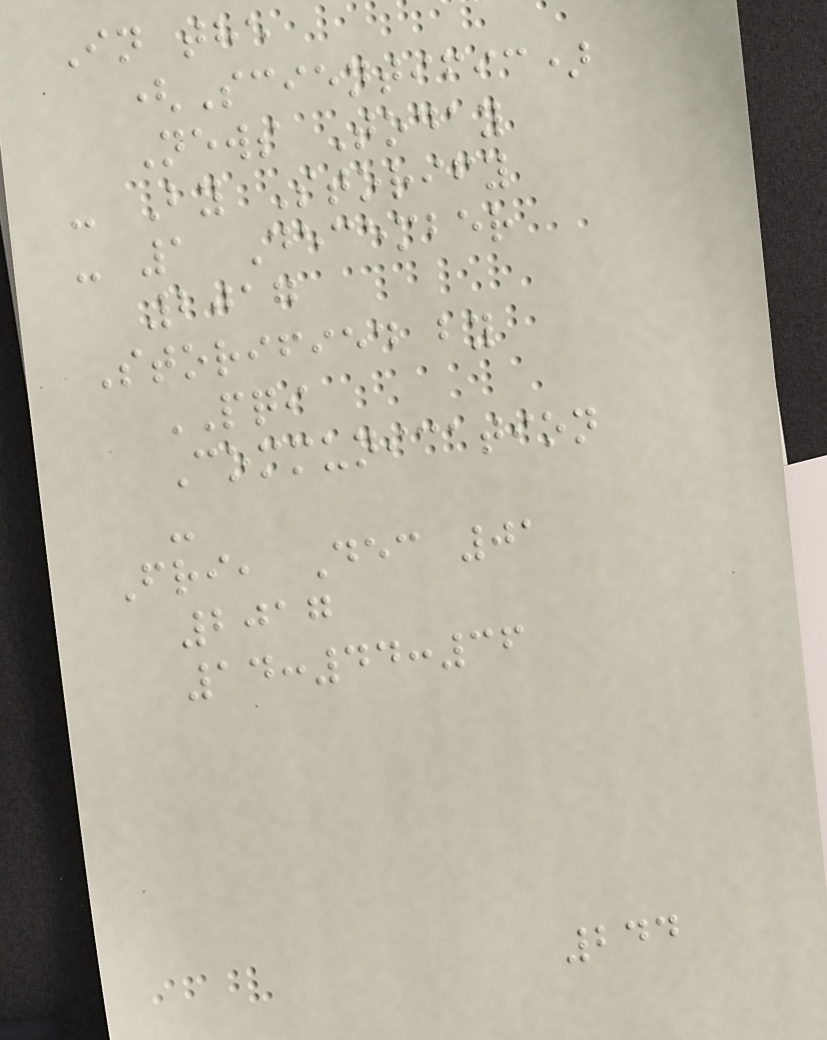In the
(Scientific)
News Today
- By Storify
- 1 December
2017
Storified by
PQI
Communication
-
Fri, Dec 01
2017
14:44:36
244
